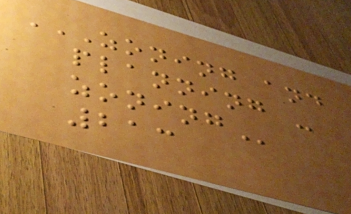ZONING AND
PLANNING -
ZONING
213
